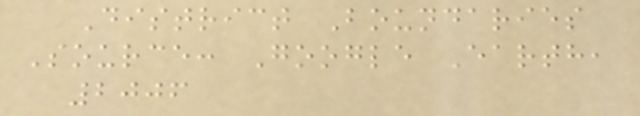District Boundaries
Source: Google Earth,
2006
